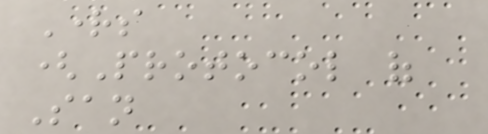Rights
(Protocol of
San
